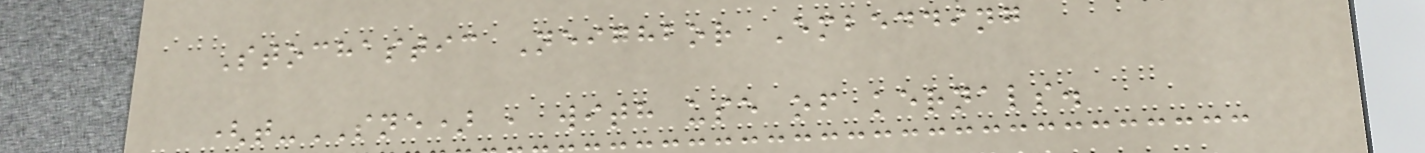Stochastic Neighbor Embedding
(t-SNE) , with use of kernals.
